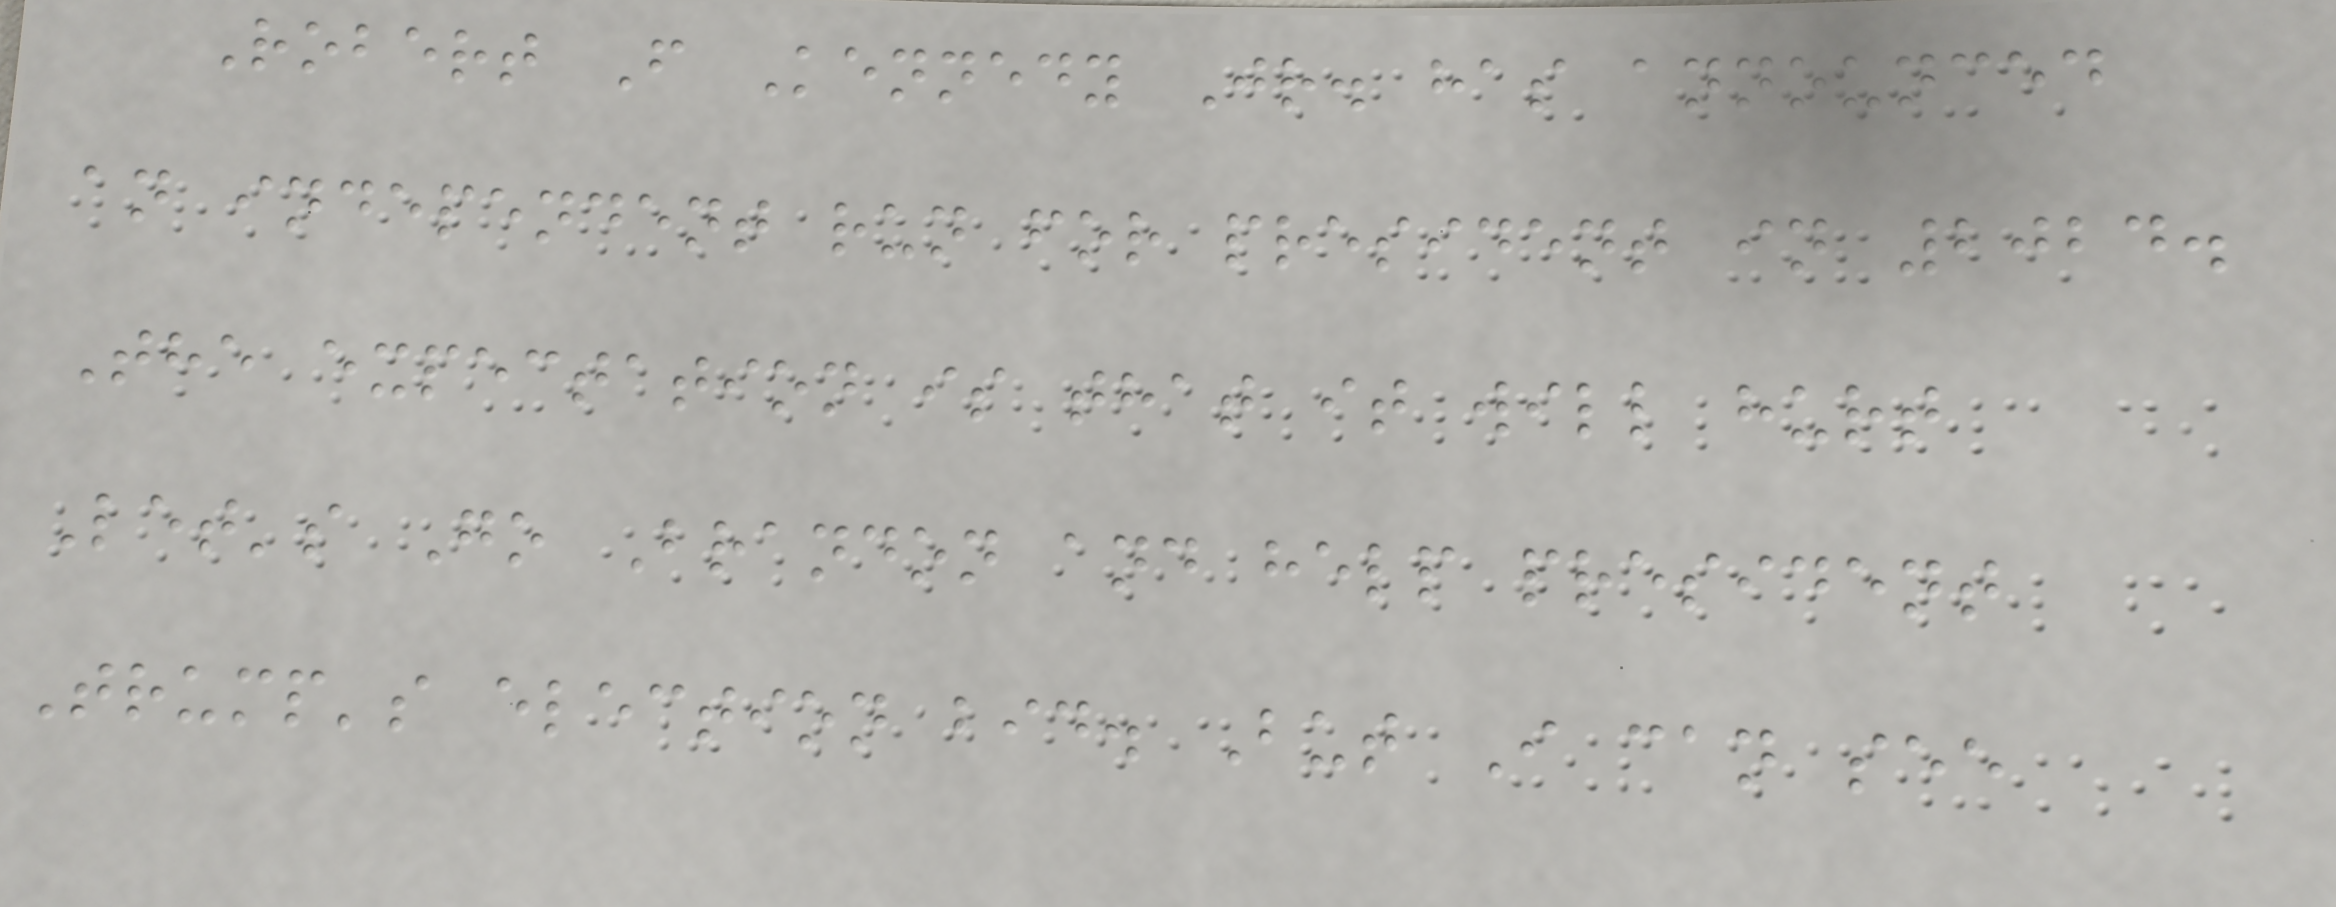Robert F Kennedy Jr. has announced
an independent run for president in 2024.
The expectation is that it will hurt
Let's Go Brandon and help president
Trump's election bid. But I can see
